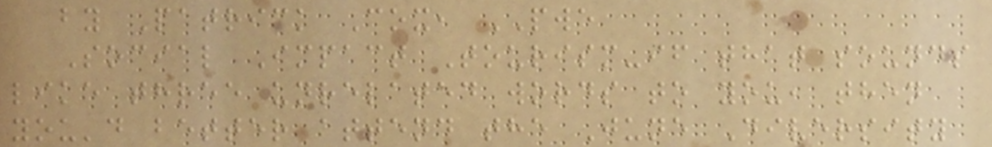by Patrick Cox, PWE
Social Impact Tourism-if that sounds
like three unrelated words to you, then
you'd better attend the June Diversity
